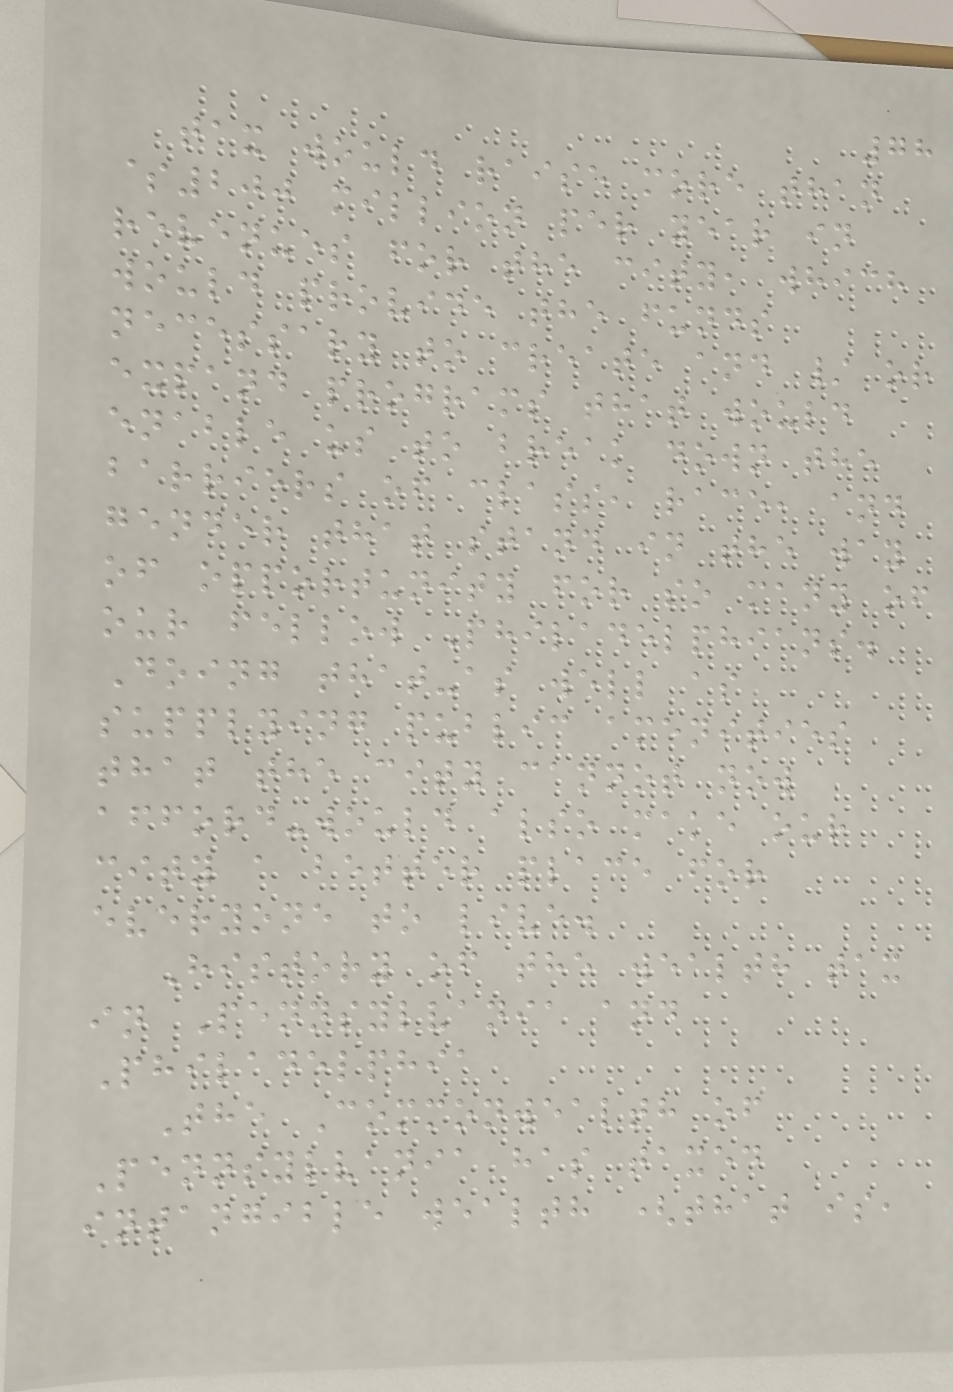78
tax would raise more than
$200 million per year in
revenues for the city, which
would provide the funds
necessary to create and / or
expand programs that would
enable us to break down the
barriers of class, race, and
gender that stand in the way
of opportunity for so many of
our fellow Philadelphians.
Doing that-as well as
supplying public amenities
that the city cannot now
afford-would also make our
city a better place for
everyone to live.
History of the wealth tax
in Pennsylvania and
Philadelphia
The Commonwealth of
Pennsylvania has taxed
intangible wealth (that is,
